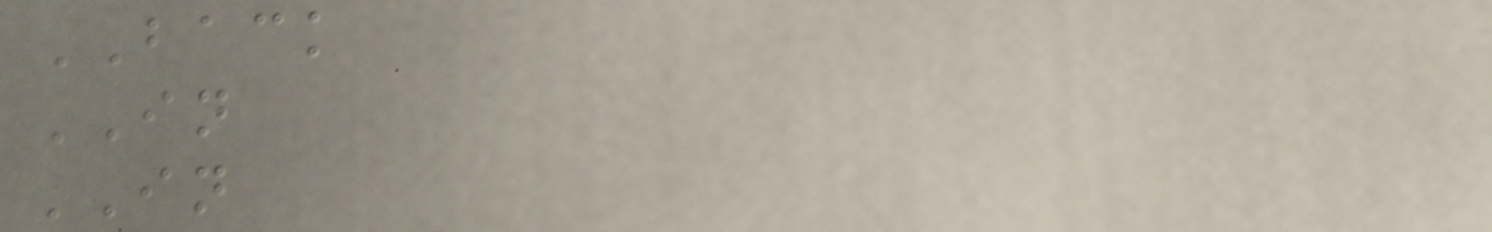BACK
IN
IN
